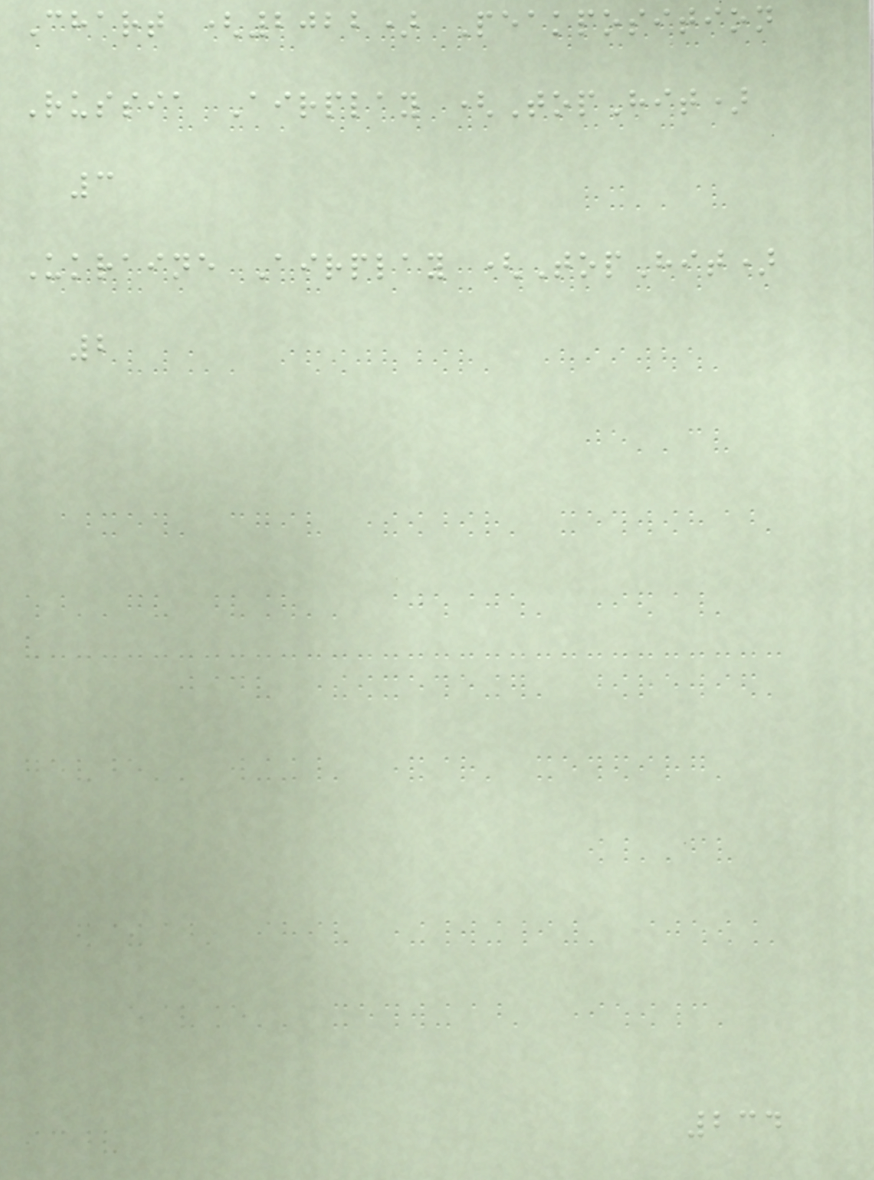Chart (2022) Peakposition
Russia Airplay (TopHit)
3
Ukraine Airplay (TopHit)
2
234
